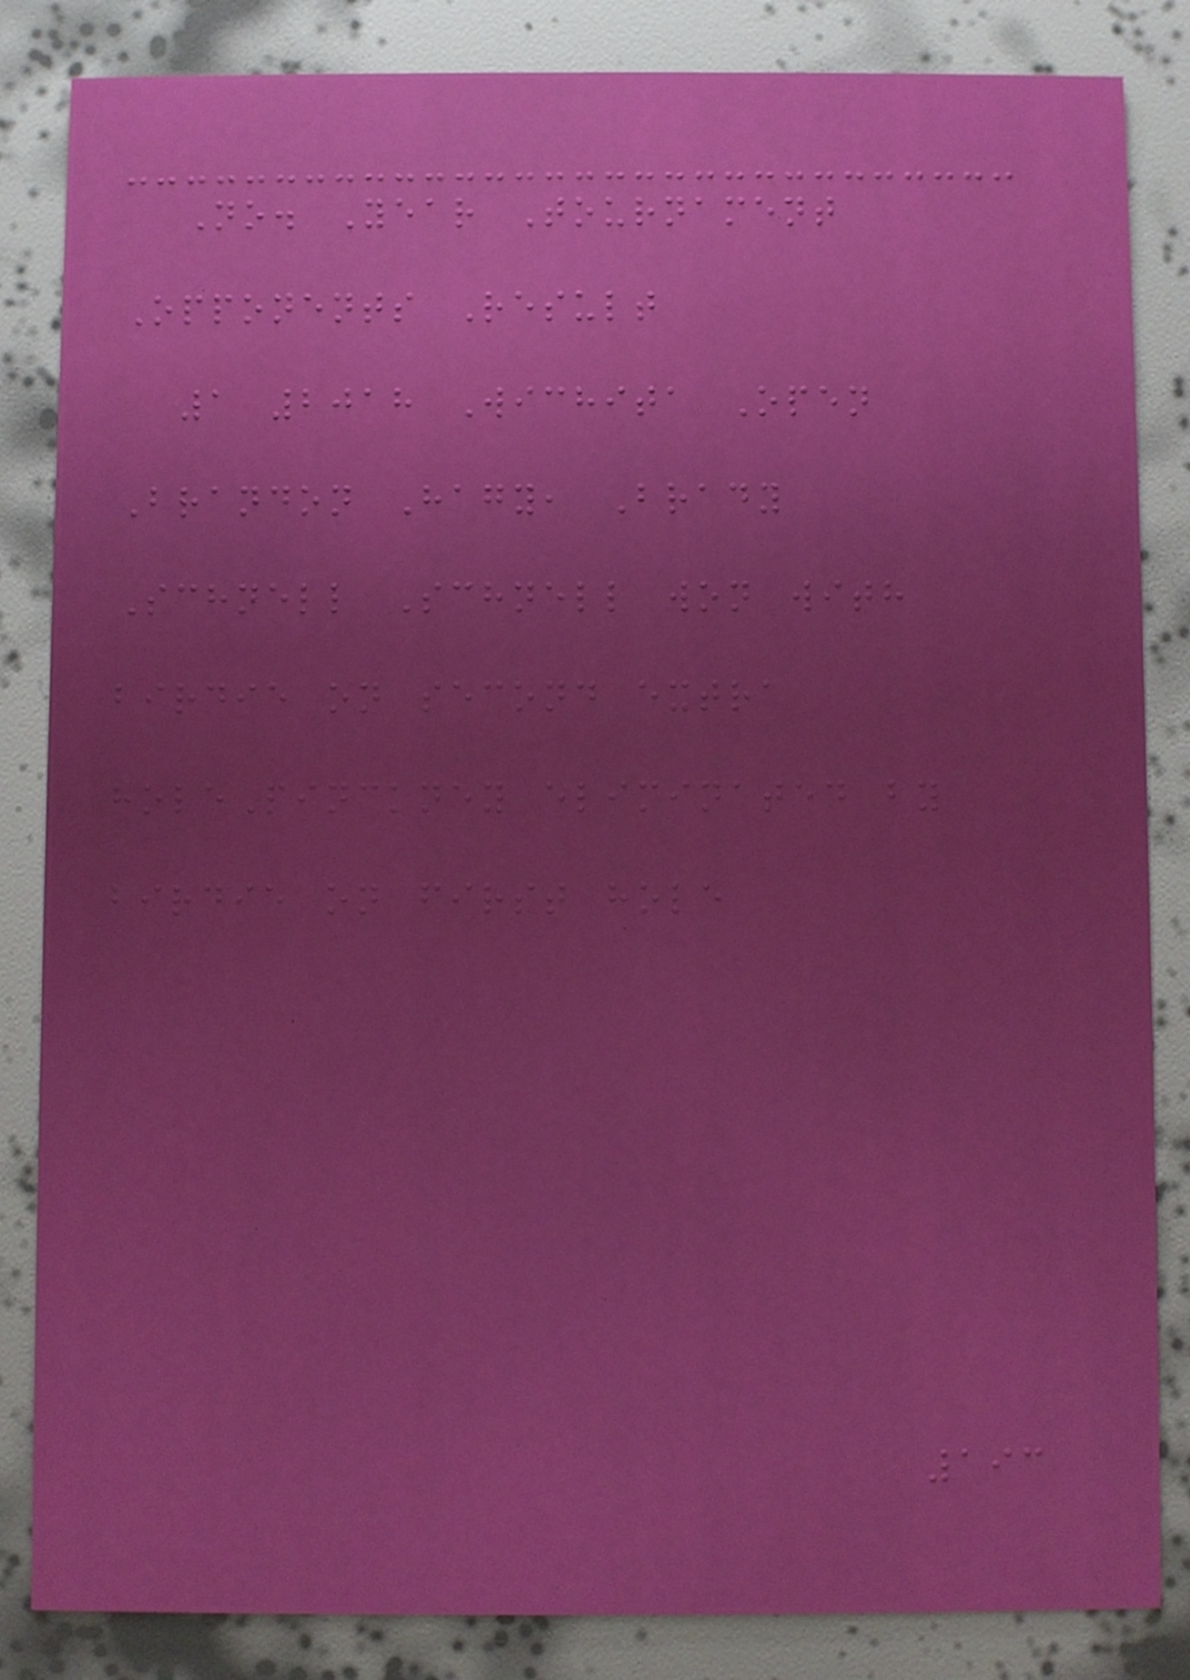No. Year Tournament
Opponents Result
1 2018 Wichita Open
Brandon Hagy, Brady
Schnell Schnell won with
birdie on second extra
holePinckney eliminated by
birdie on first hole
193
